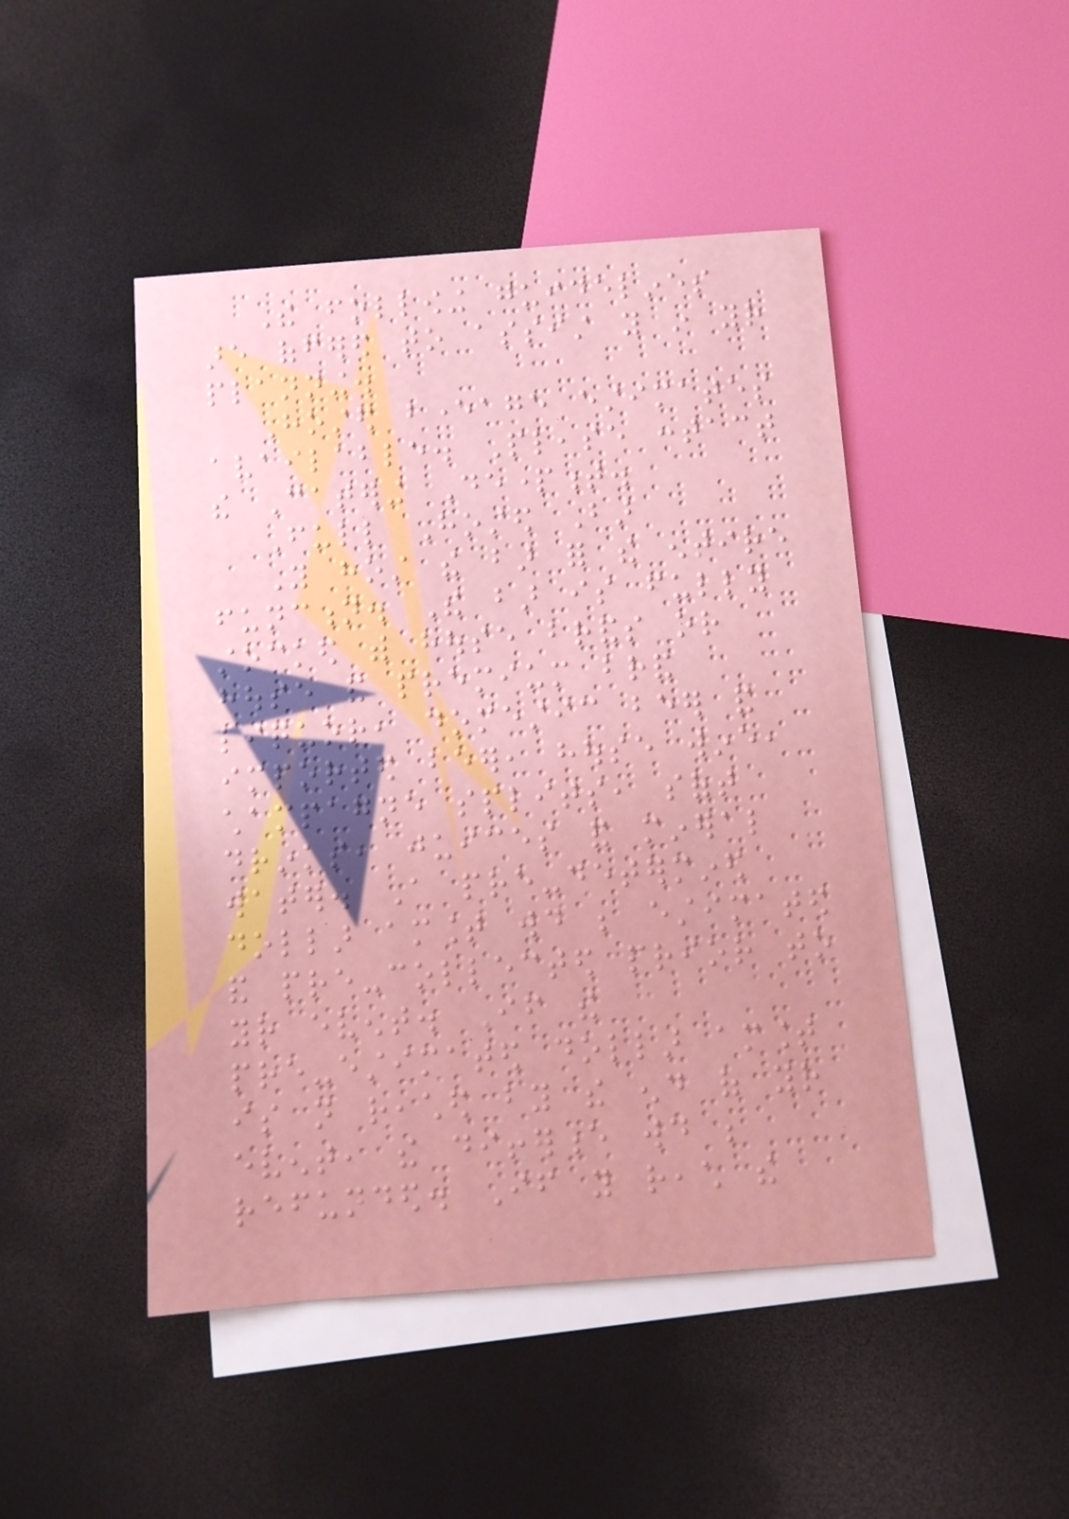The following guidelines
are offered to assist you in your
planning.
Hosted beverage estimates
available. Please contact
the Catering Department.
Full Hosted Bar
You host the bar for the entire
function. The bar is fully
stocked with house brands or
house and premium brand
liquor, domestic beer and
imported beer, house wine,
champagne splits, soft
drinks, juices and mineral
water. A pre-determined
dollar amount would be estimated
and pre-collected prior to
your event. If the
pre-estimated dollar amount
is not reached by the end of your
event, the difference would be
refunded. If you reach the
